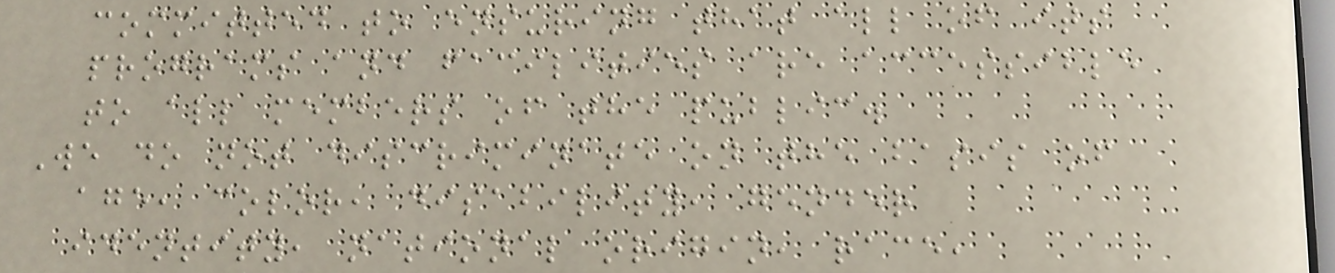committed to ensuring that all of its
programs and facilities are accessible
to all members of the public.
We do not discriminate on the basis of
age, color, disability, gender
identity, national origin, race,
